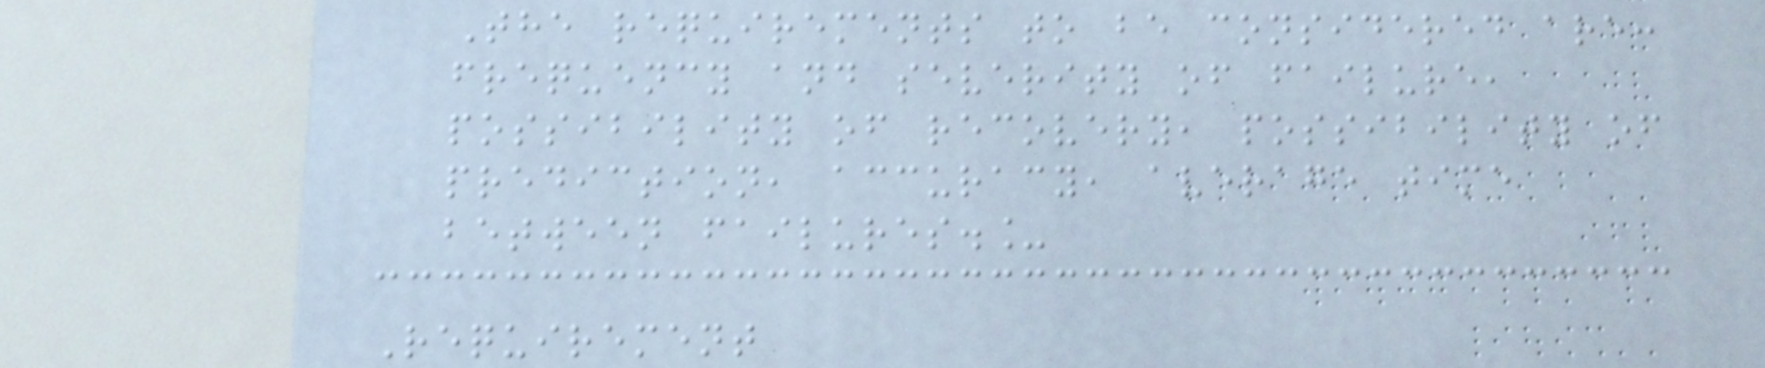The requirements to be considered are:
frequency and severity of failure,
possibility of recovery, possibility of
prediction, accuracy, average time
between failures._
Requirement
